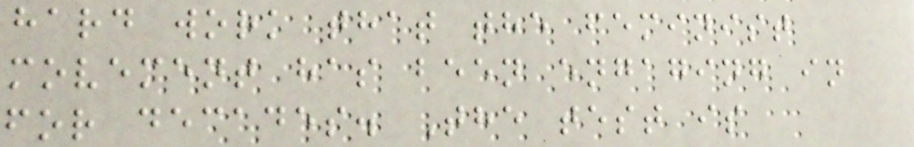hard work that the feminist
movement has been engaging in
for decades. The test is
